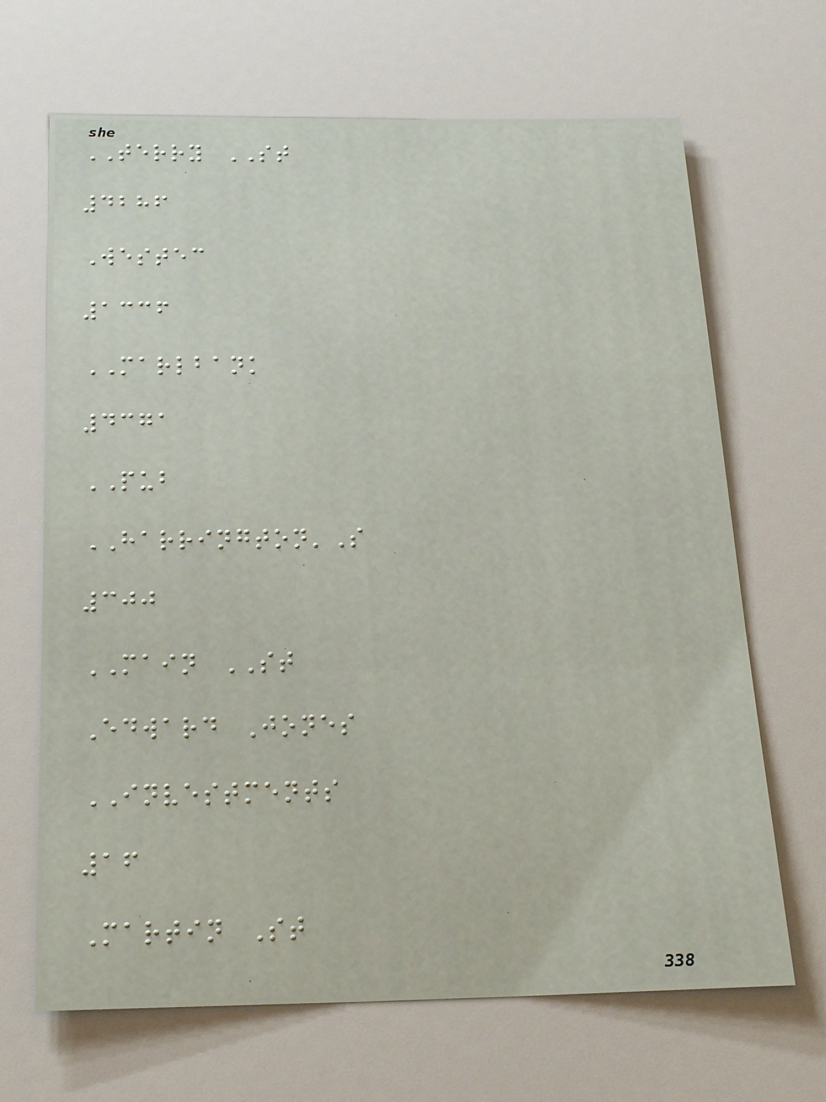TERRY ST
4286
Westec
1336
MARLBANK
4371
PUB
HARRINGTON'S
300
MAIN ST
Edward Jones
INVESTMENTS
16
Martin St
